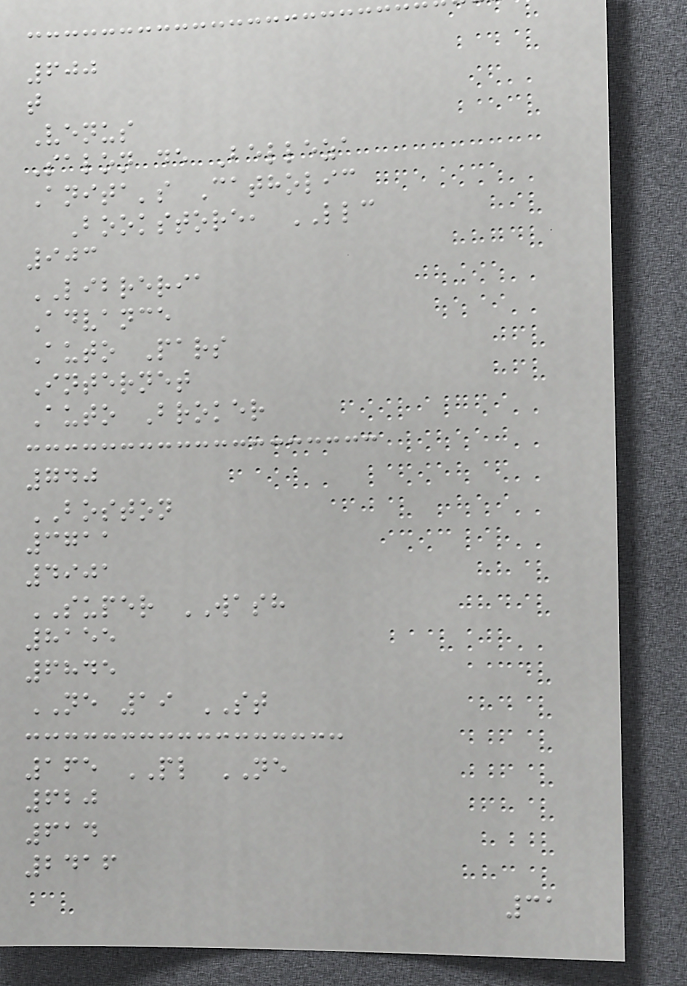600
t
Venus
Salon de Belleza
Anita's Catholic
Bookstore, LLC
903
LIBRERIA
Advance
Auto Pars
Internet
Auto Broker
740
BOSTON
3711
4901
SUPER WASH
8155
6845
NE 19 ST
165 PL NE
620
614
2416
31
